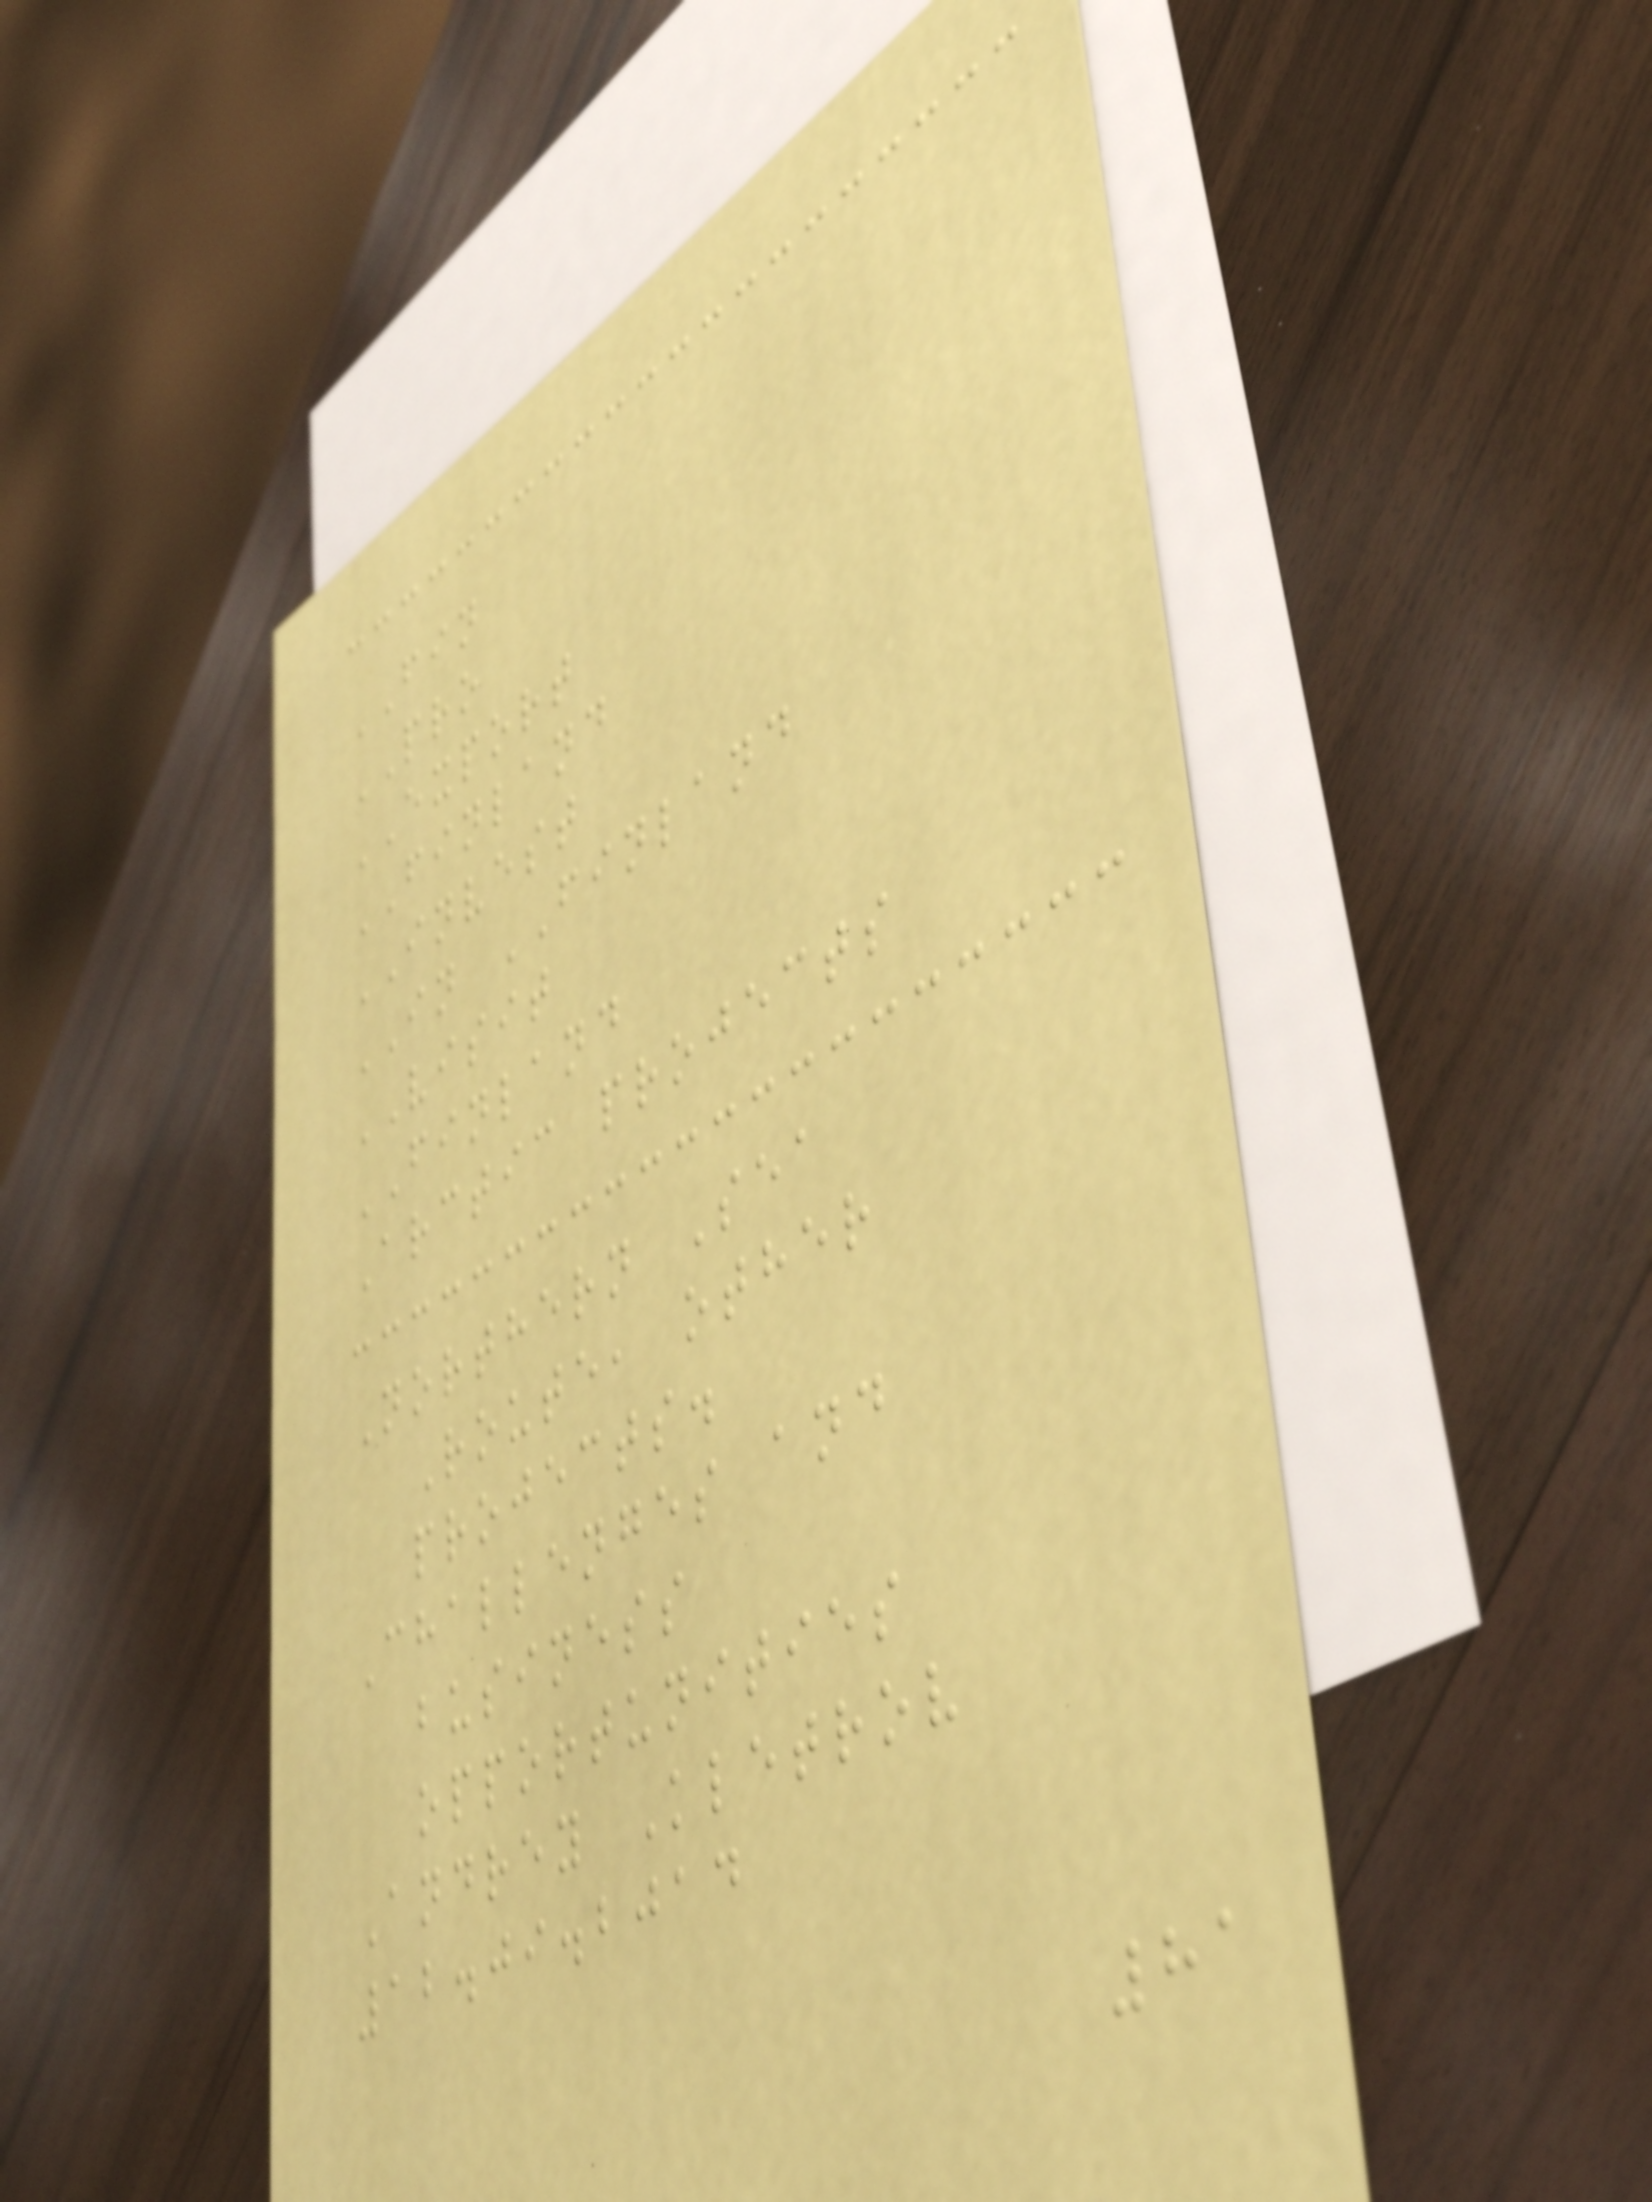FIN
PRO
EXPORT
FINLAND
INVEST
IN FINLAND
VISIT
FINLAND
Arctic projects
Northern Sea
Route, other
projects.
Challenges and
business
opportunities
Andrey Kletrov
12.09.2014
81
